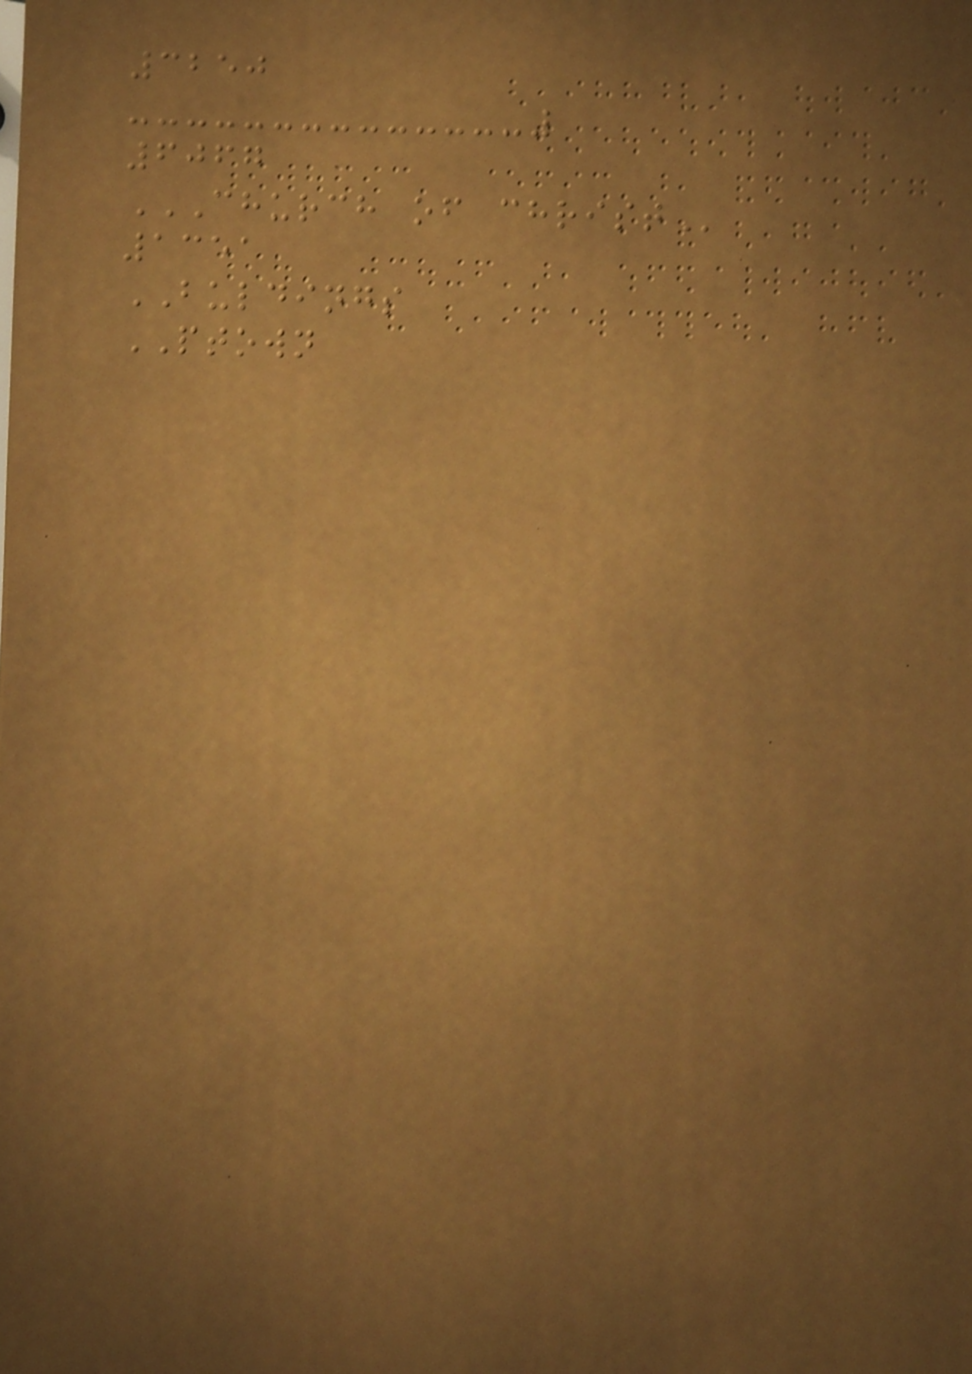3250
6067
CHURCH OF CHRIST
1351
BULDINGS
PTOWN
